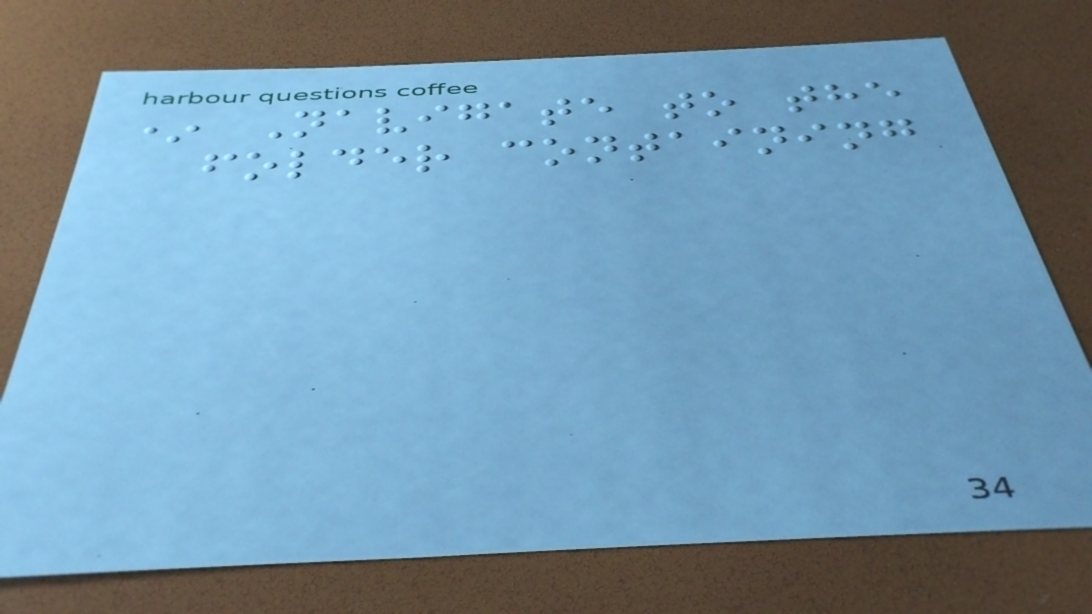* Navigate to the
folder containing
